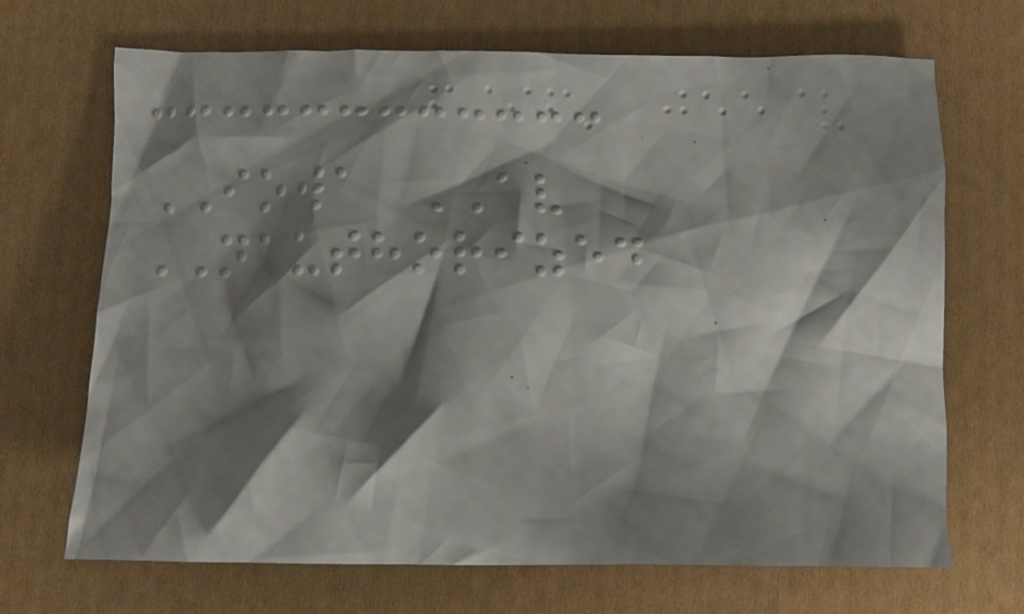IOWA AV
NAUTHORIZED
